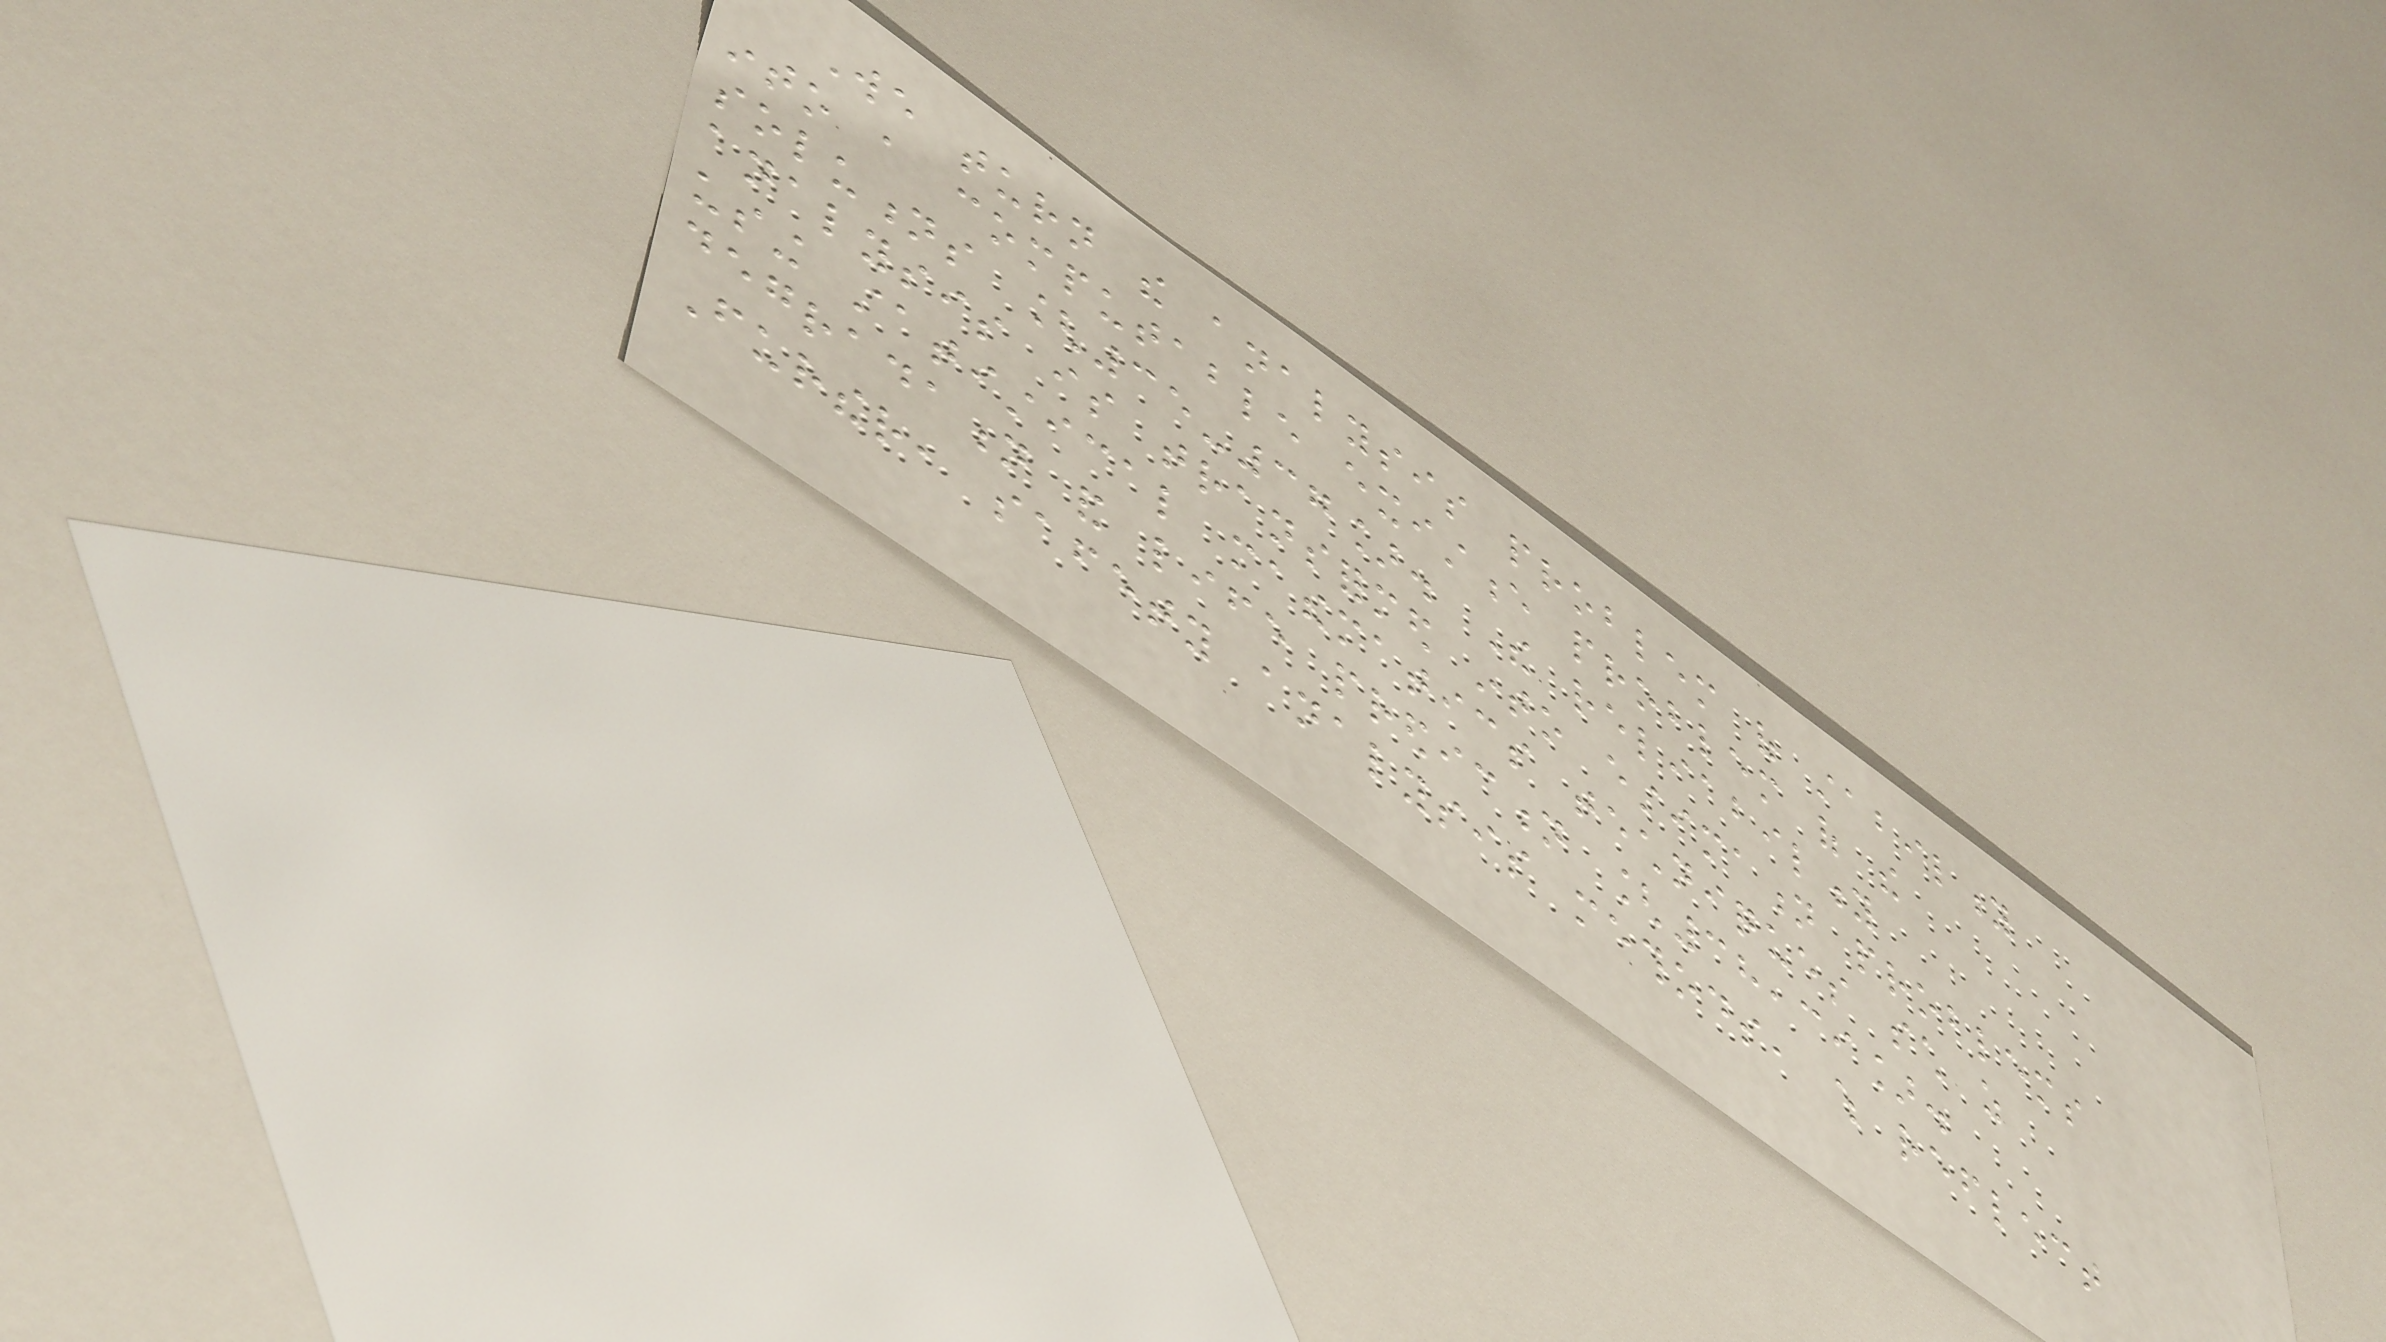We turn the analysis problem of stability
into a computable existence problem of the
solutions [35-37]. The reliability
analysis is transformed into estimation problems
using statistical mathematics techniques such as
degradation and life prediction [38,39].
Further, safety analysis methods, which reflect
